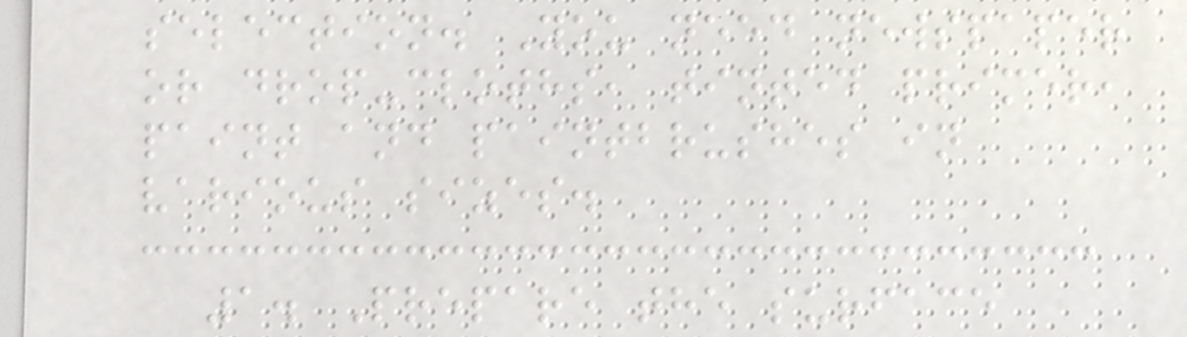selection. You need newspaper
or drop-cloths, tinted primer,
paint and paintbrushes in
various sizes.
1. Prepare the surface
